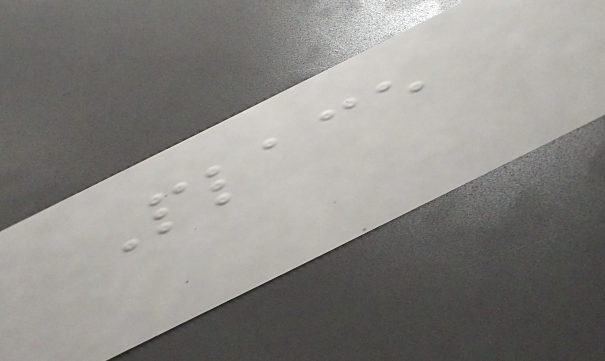Place
